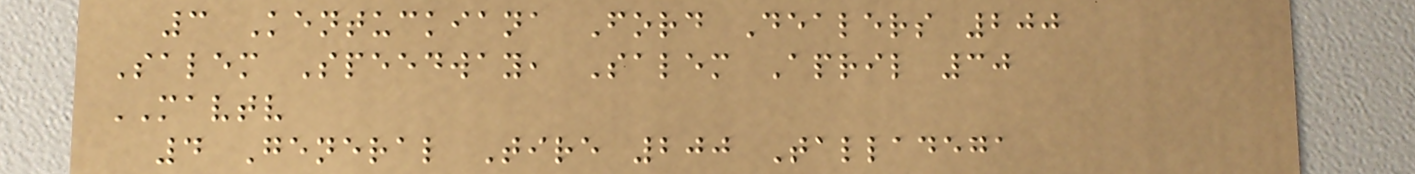3 Kentuckiana Ford Dealers 200
Salem Speedway, Salem April 30
MAVTV
4 General Tire 200 Talladega
